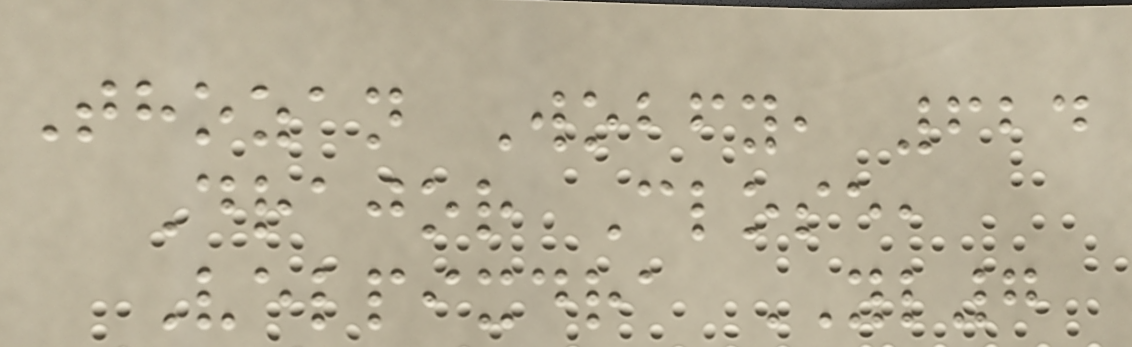Thozan Wobfy, 624
Drajor Close,
Velpixdra YL7
